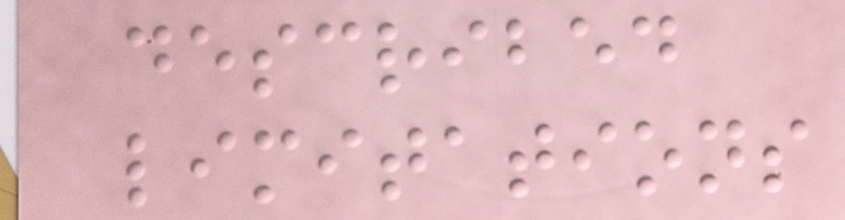described
limitations
